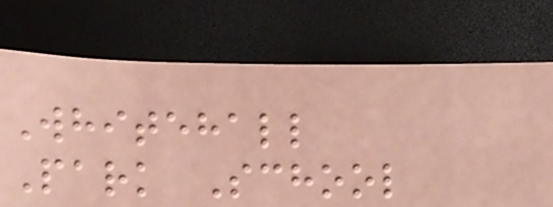Whitehall
Park School
